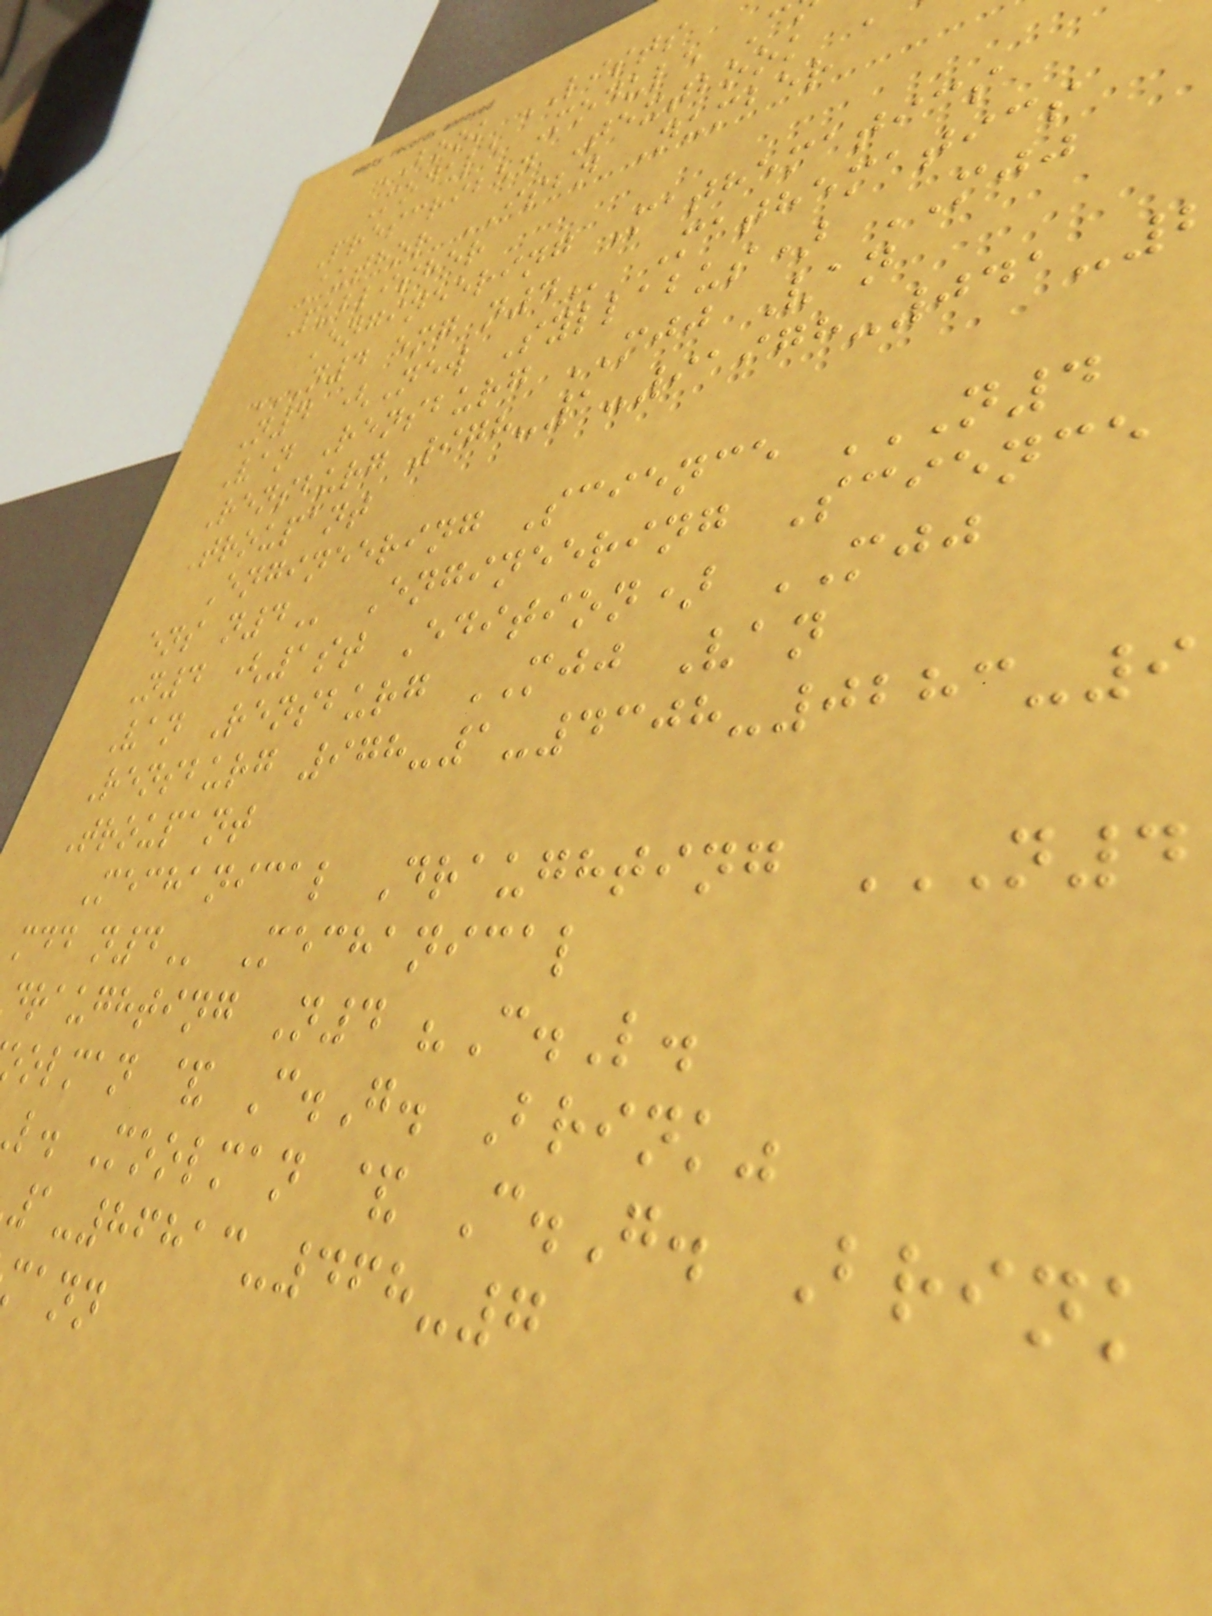BOOK LISTS
Module Module C
Prescribed Textbook
Author ISBN Number
Publisher
Engineering Mathematics
N4 EMG N4 Mathematics
N4 (New Syllabus) MJJ
Van Rensburg MJJ Van
Rensburg 978-1-91978-041-
Troupant
Engineering Science N4
N4 (1st Edition) MJJ
Van Rensburg MJJ Van
Rensburg 978-1-4308-0283-9
Troupant
Mechanical Draughting N4
draughting N4 "C.L.
olman & C.G. Brink"
l. Moolman & C.G. Brink
1-86813-468-7
